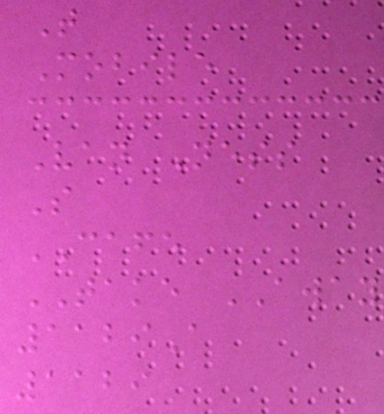T
Mobile
Van Ness
S
CAFE
TAKE AWAY
1129A
1129
